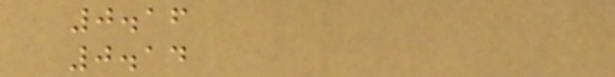0.16
0.14
